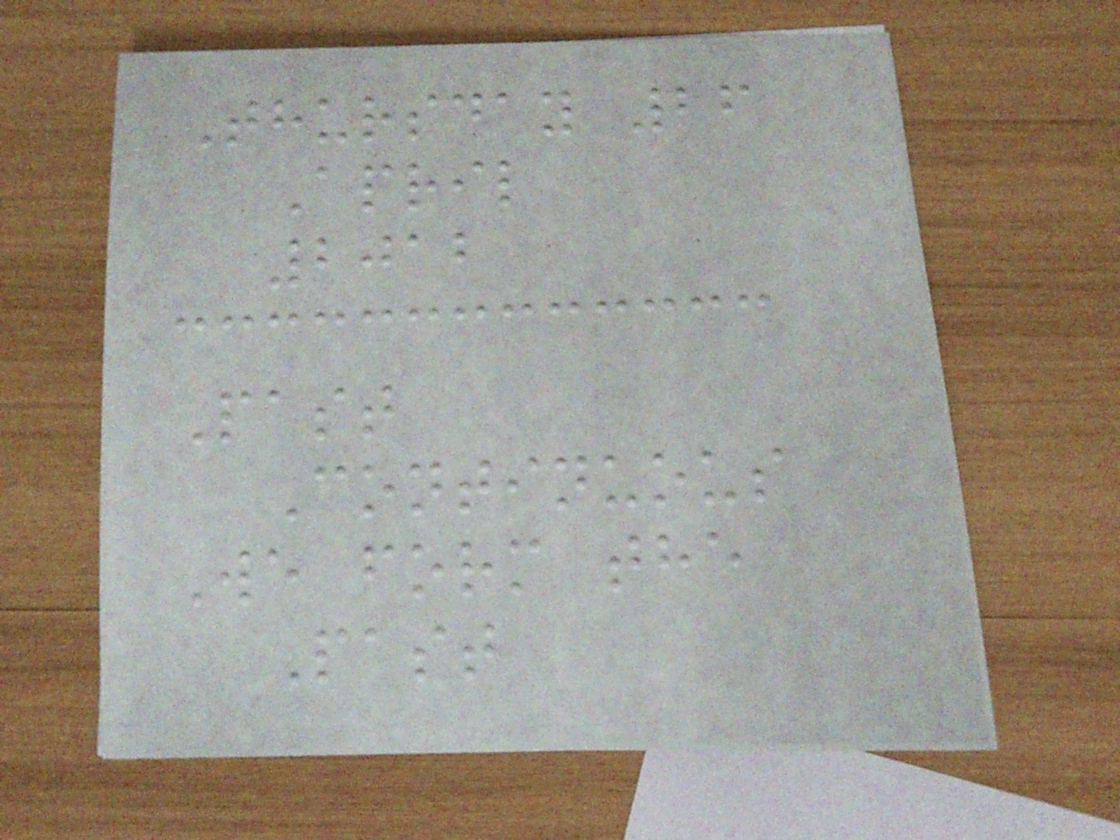Thursday 26
April
2012
Past
Continuous
We form the
Past
